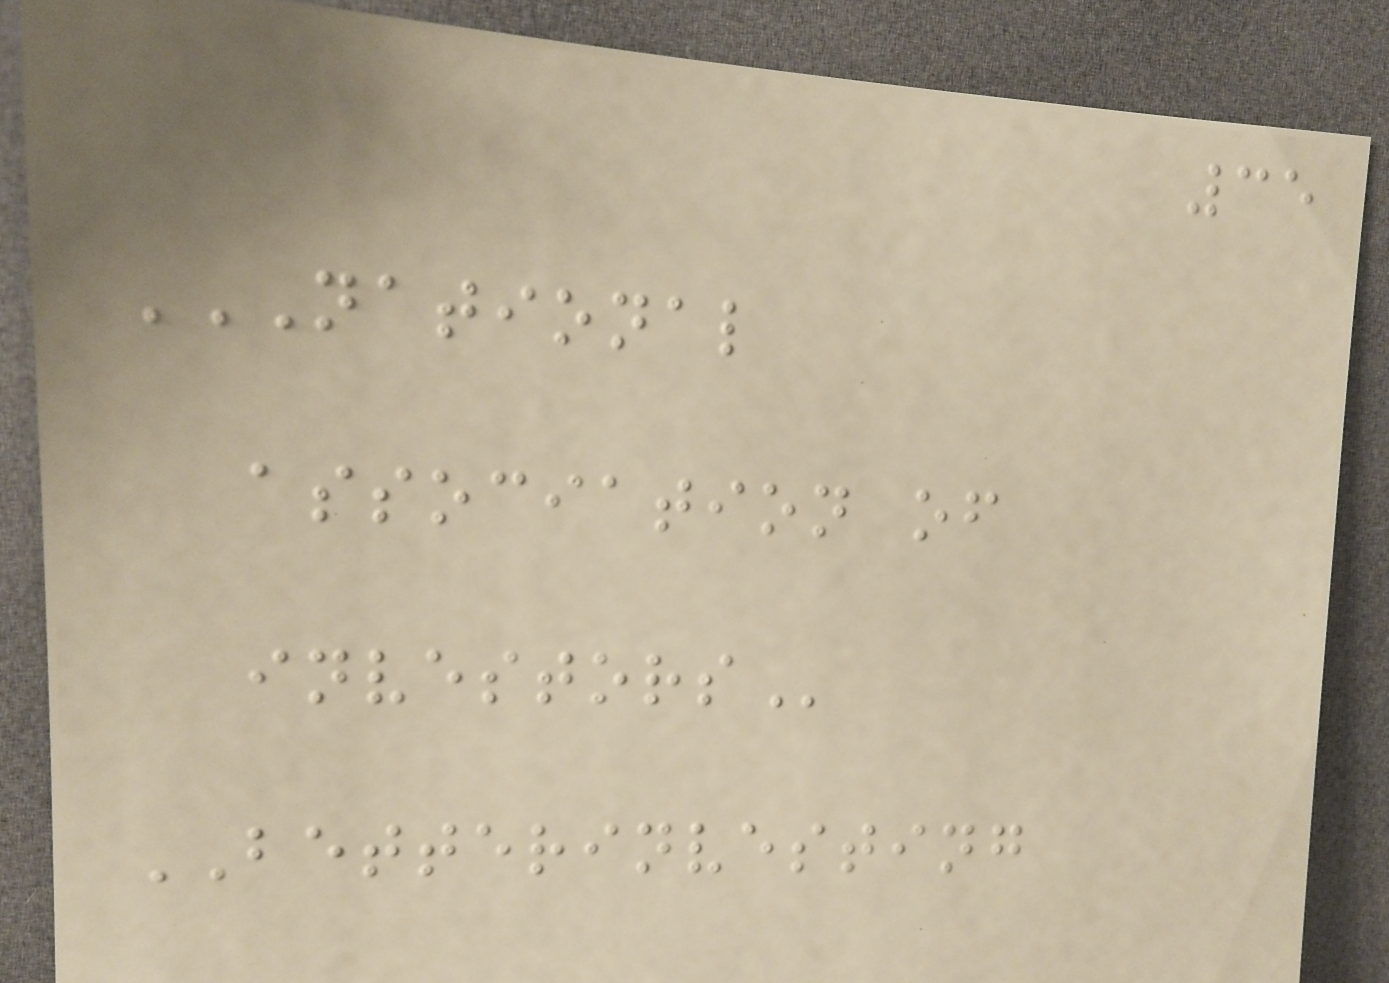35
NATIONAL
ASSOCIATION OF
INVESTORS
BETTERINVESTING
